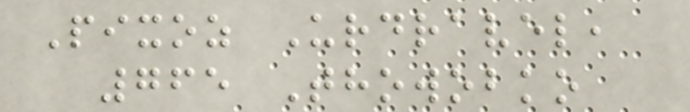Pixoz Urdravel,
765 Thowobko
